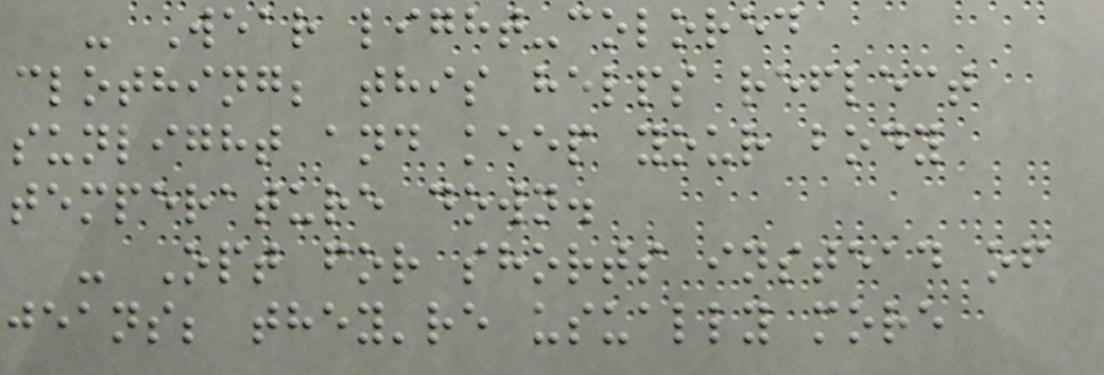- Wear light-colored
clothing; this helps reflect
sunlight and keep your body
temperature down.
- Opt for shorts instead of
jeans; they're usually more
